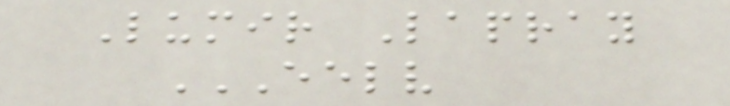Lumir Lapray
EELV
